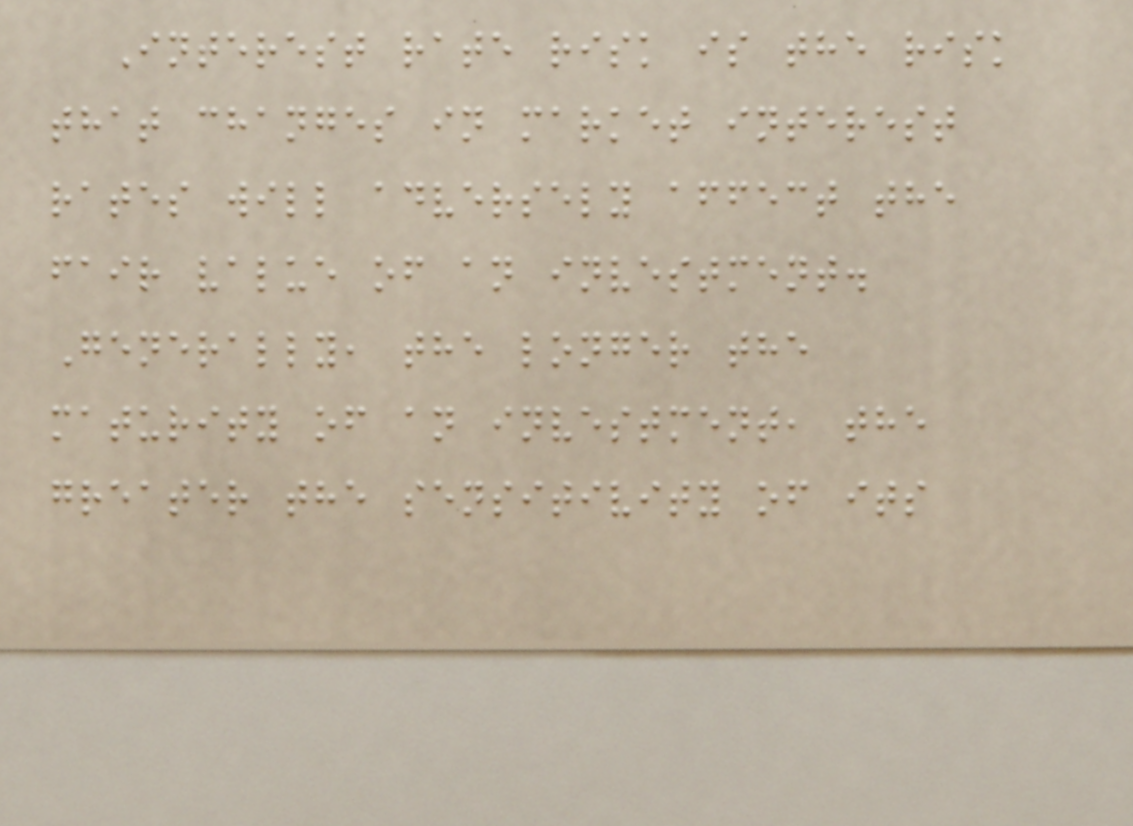Interest rate risk is the risk
that changes in market interest
rates will adversely affect the
fair value of an investment.
Generally, the longer the
maturity of an investment, the
greater the sensitivity of its
